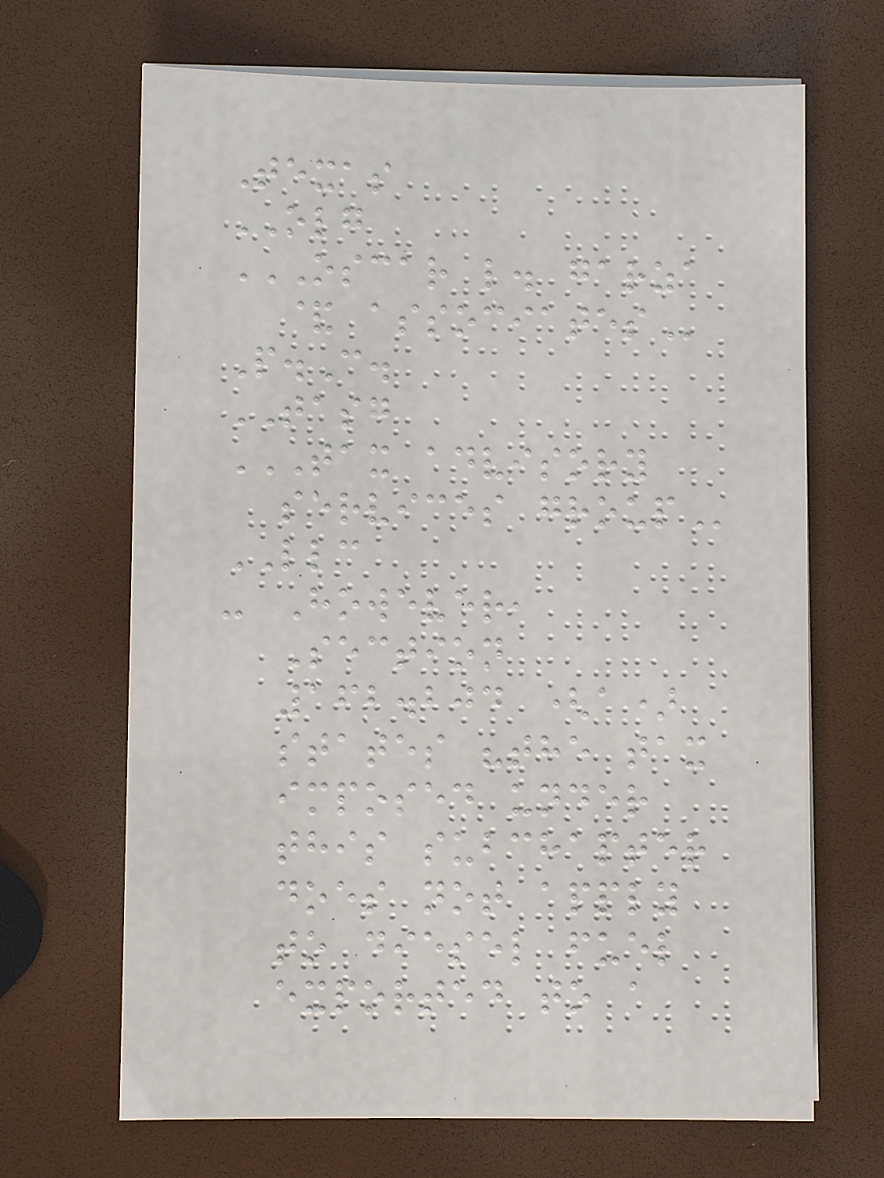Texas
OLG
OSCAR L. GARZA
& ASSOCIATES
P.C.
TASG
TAX ADVISORY
SERVICES GROUP
LLC
- However,
Section
162.204 (a)
states "the tax
imposed under
this subchapter
does not apply
to diesel fuel
exported to a
